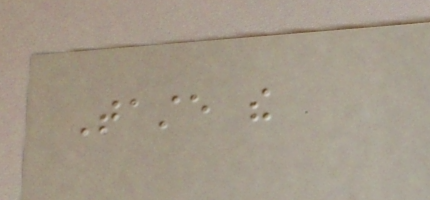Taste the
